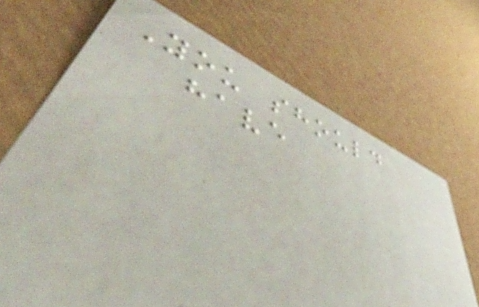You should
have
